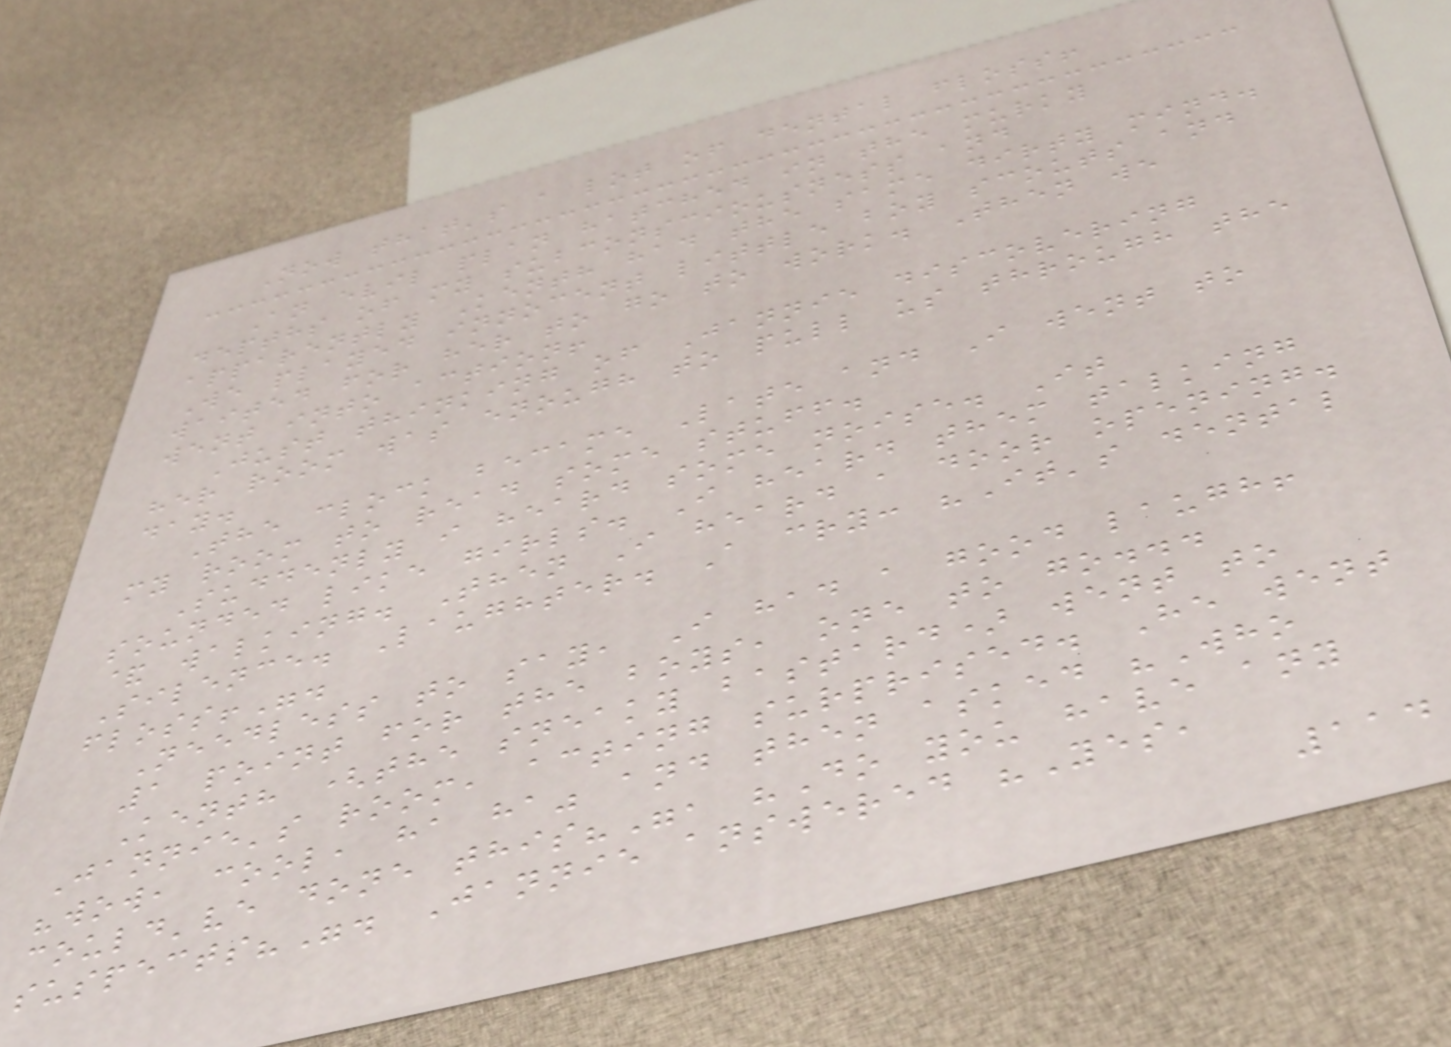Now that's a lot of dental floss!
An evil plan hatched in the murky
depths of my subconsciousness and
apparently Kenth had the same dirty mind.
We played innocent little boy scouts and
waited for her to go to work. Then we
went into action!
Just thinking of Jannie discovering
her room was enough to pull us through the
day.
The clock became Late and I went to
my room to read some stuff.
Suddenly i heard some noise. It
sounded like girls. I heard them talking
& walking. Then I heard a door opening.
Silence. Laughter. A cry: "It's dental
floss!".
Needless to say, I had a good laugh!
1 point for the boys, one to go...
Kenth (the sneaky bastard) went to
Jannie's room, acting surprised. He went
"wow, cool, ha ha" and then asked "Who
could've done this?", "Do you have any
suspects?". Jannie answered "Yes,
114
